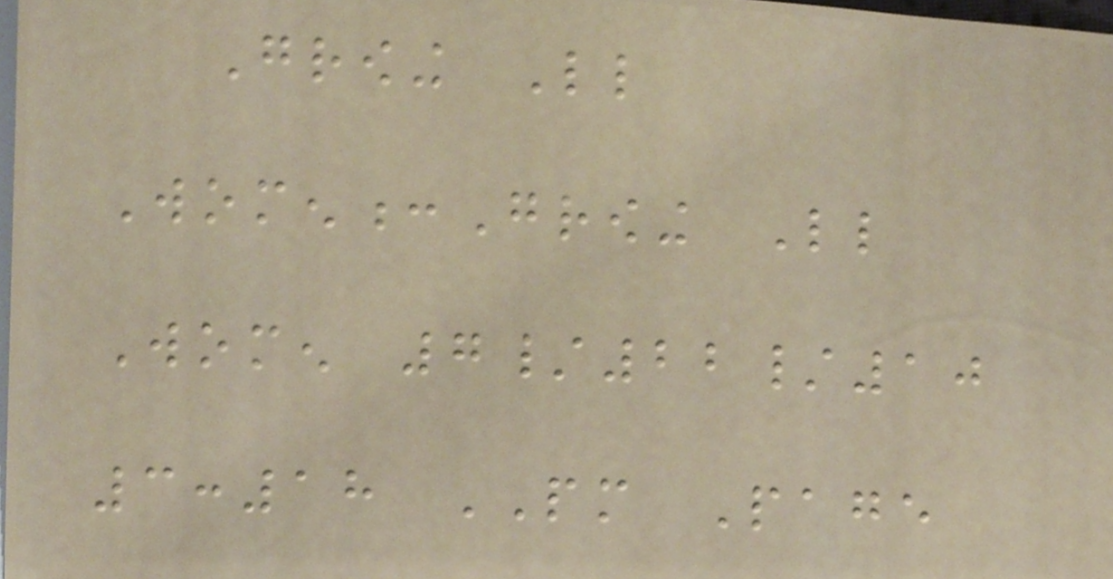Growing Little
Women:Growing Little
Women 7/22/10
3:18 PM Page
